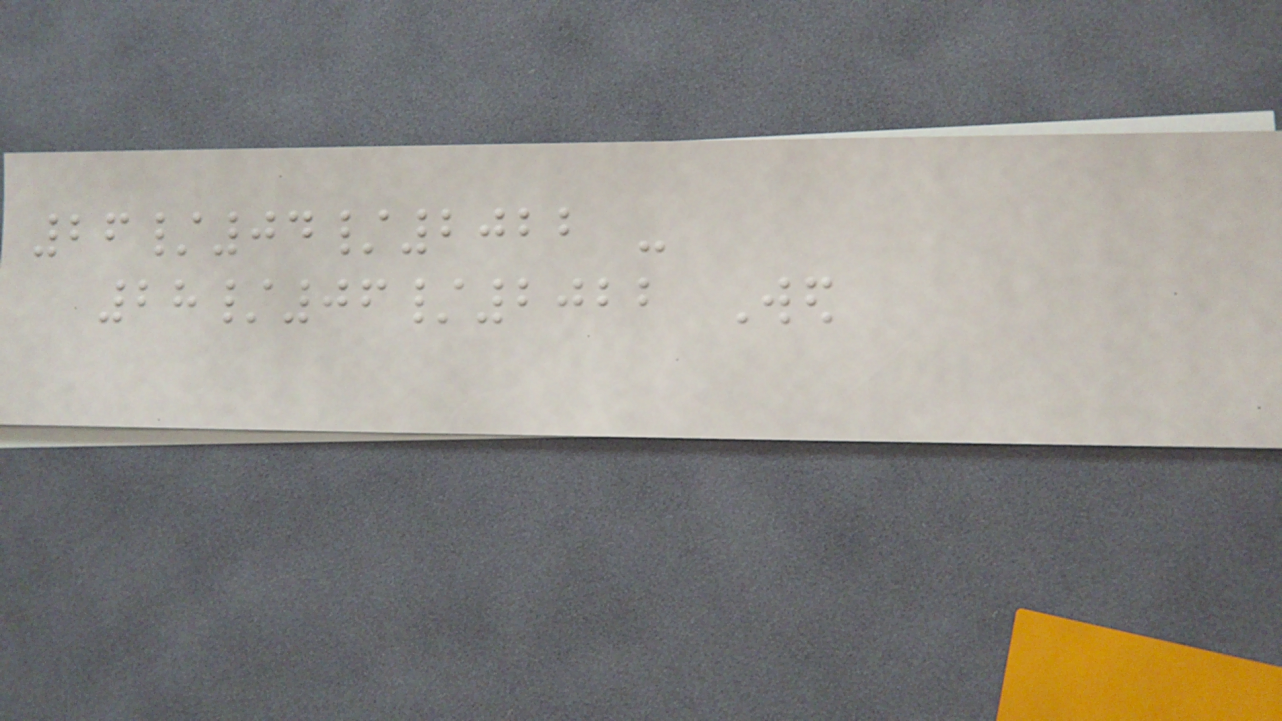26/04/2022 -
28/06/2022 Wed
